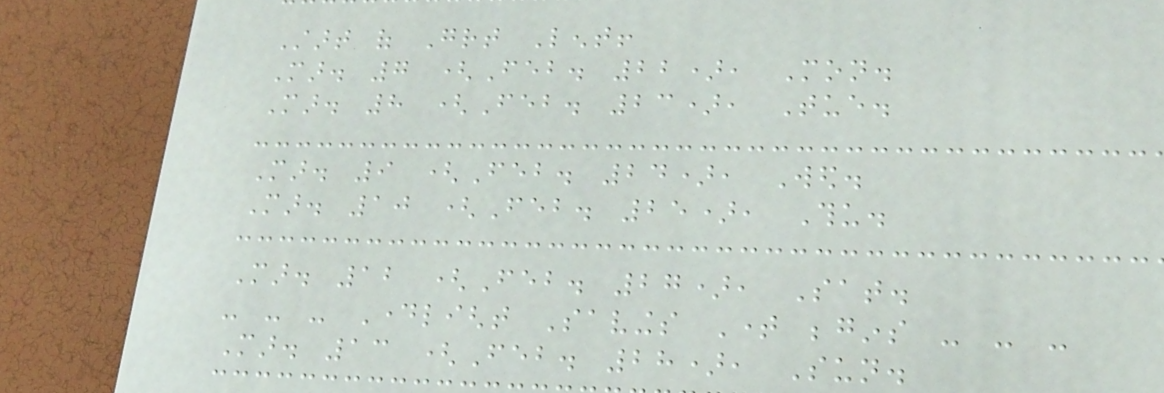Start of Great Lent!
Mar. 7 (Feb. 22), Mon.
Mar. 8 (Feb. 23), Tue.
Mar. 9 (Feb. 24), Wed.
Mar. 10 (Feb. 25), Thu.
Mar. 12 (Feb. 27), Sat.
- - - Daylight Savings Time begins - - -
Mar. 13 (Feb. 28), Sun.
